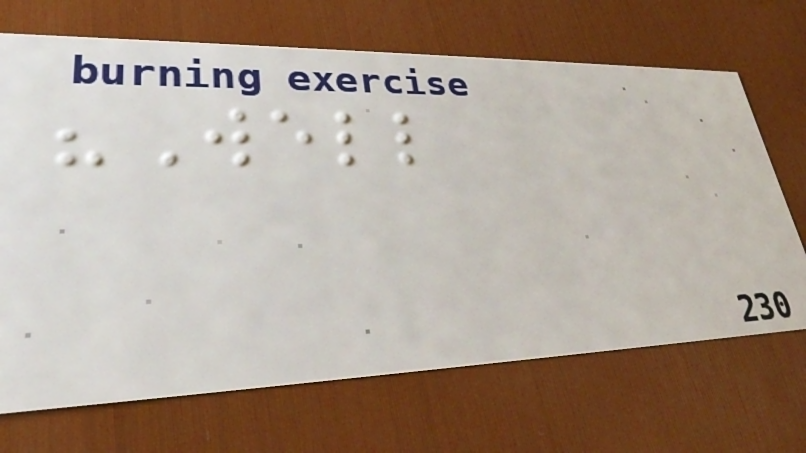"Well
